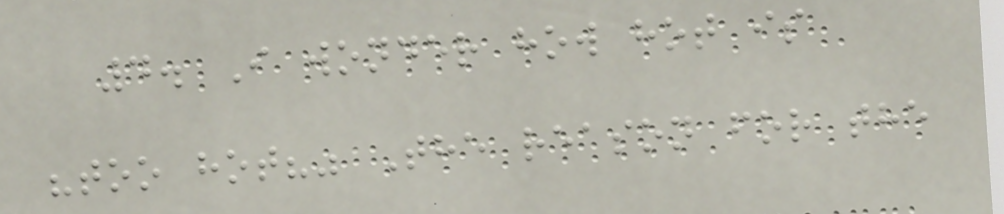4. I wonder how hot is
"too hot?" The reason for the
